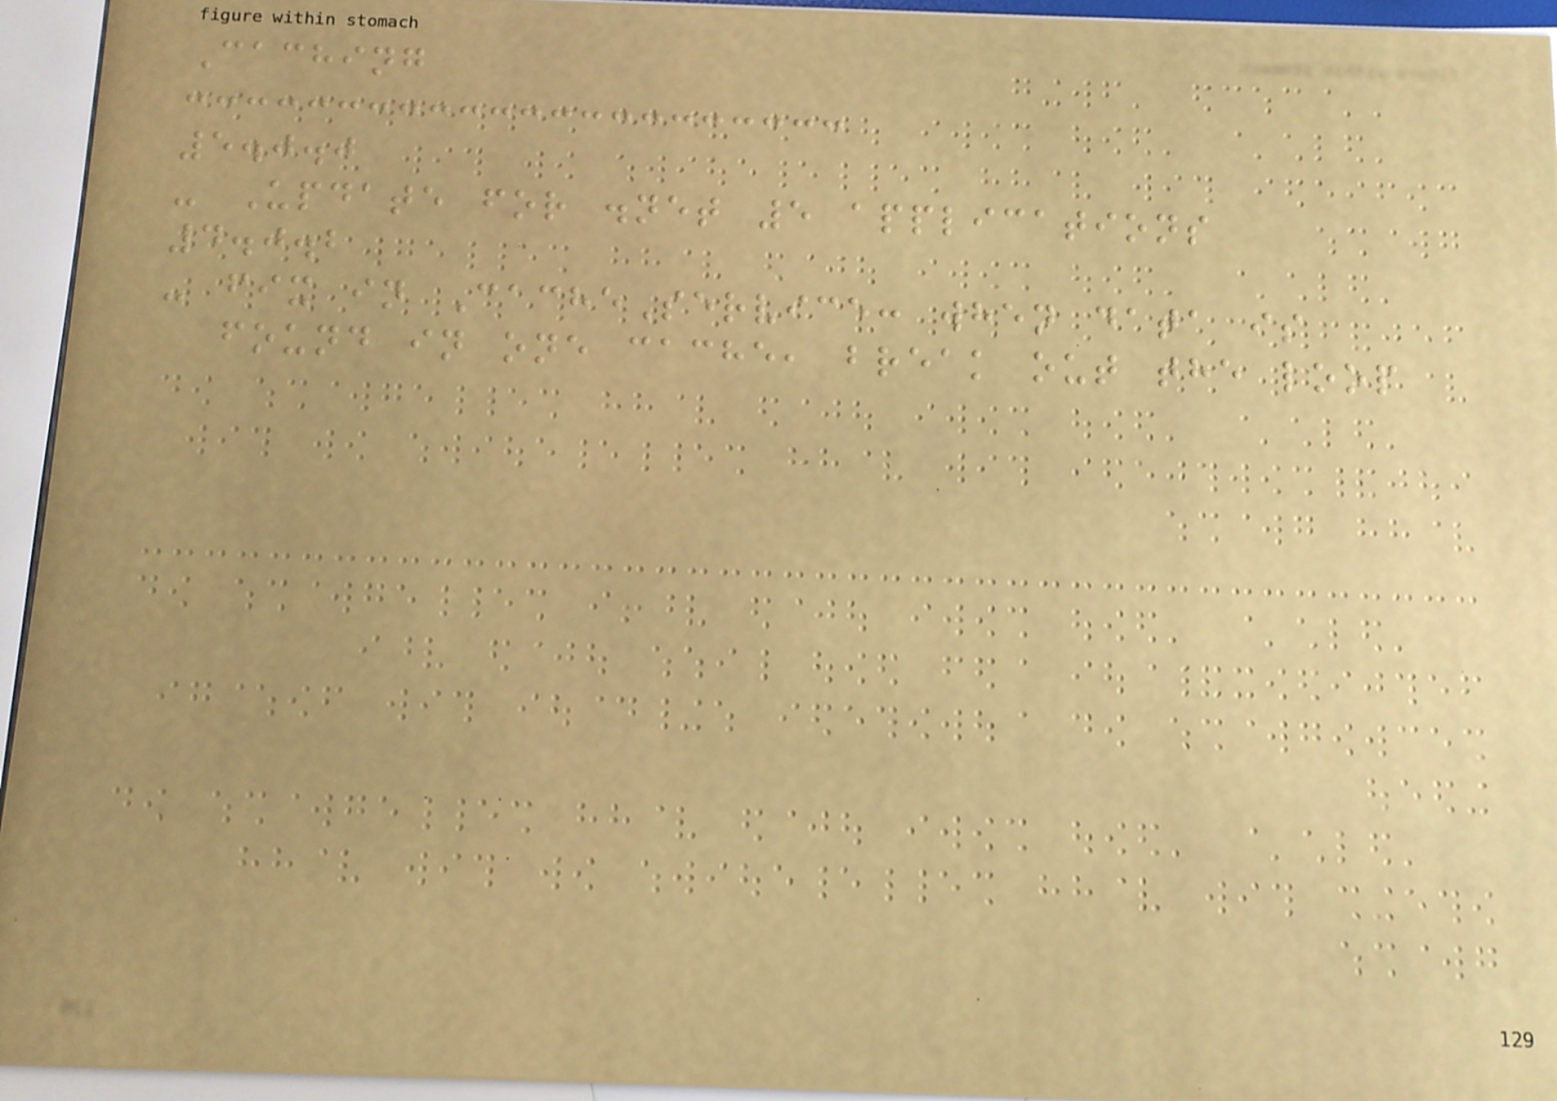Caching
5.0.0
- Update for .net 5 applications
4.0.2
- fix in CacheService: when data is
found in one cache, break out the loop
